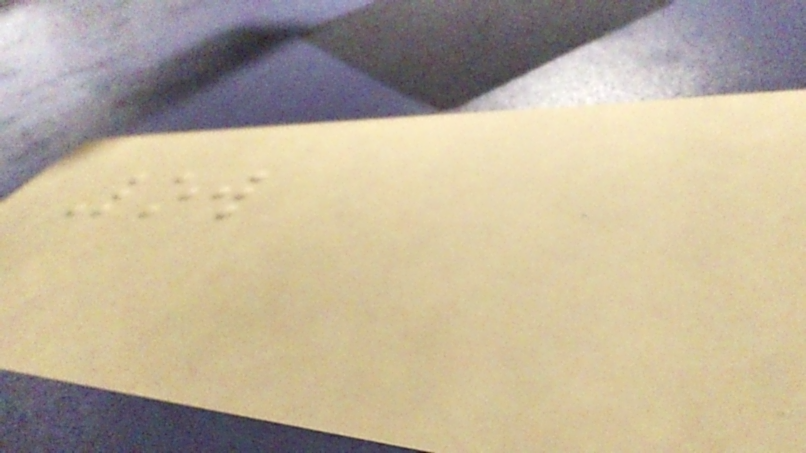Low
